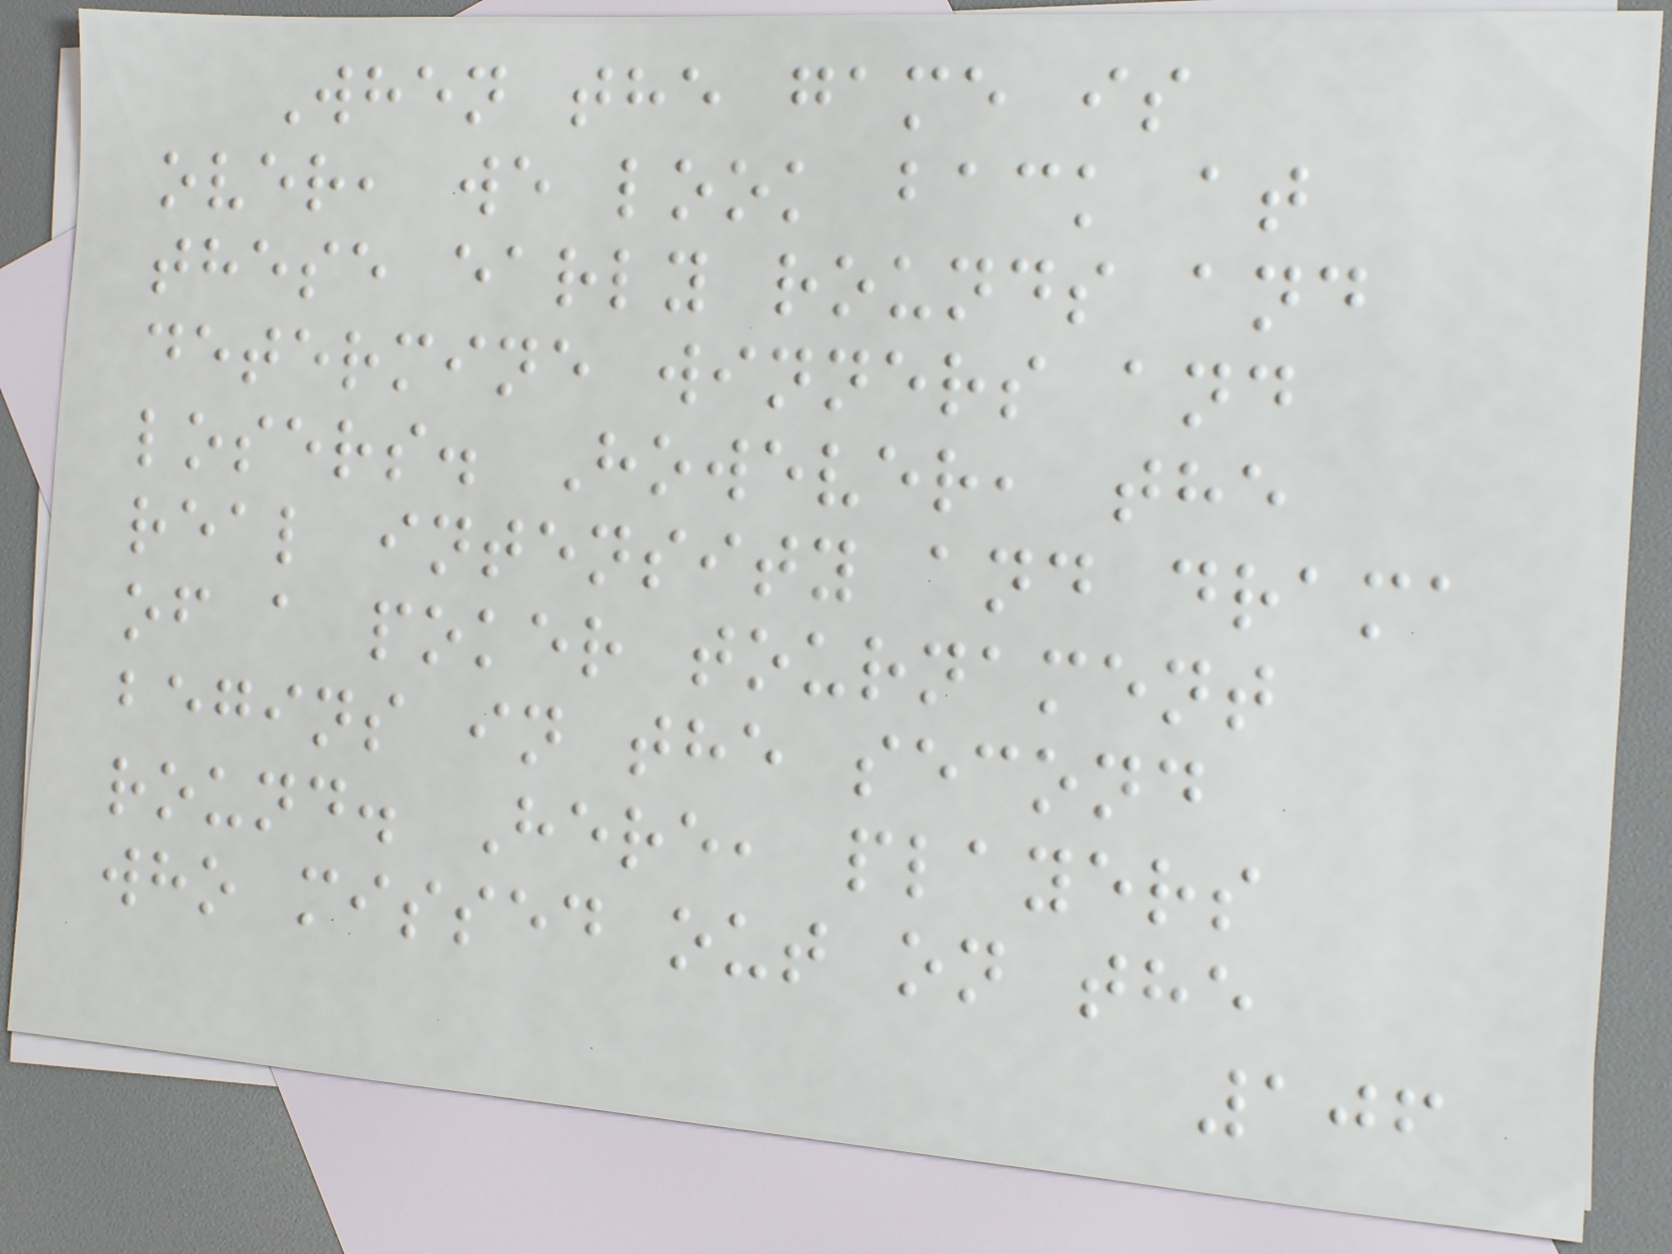When the game is
over, we look back at
these early rounds and
determine winners and
losers. However, the
real intensity and drama
of a poker tournament
begins in the second
round. Here, players
who missed out on the
106
